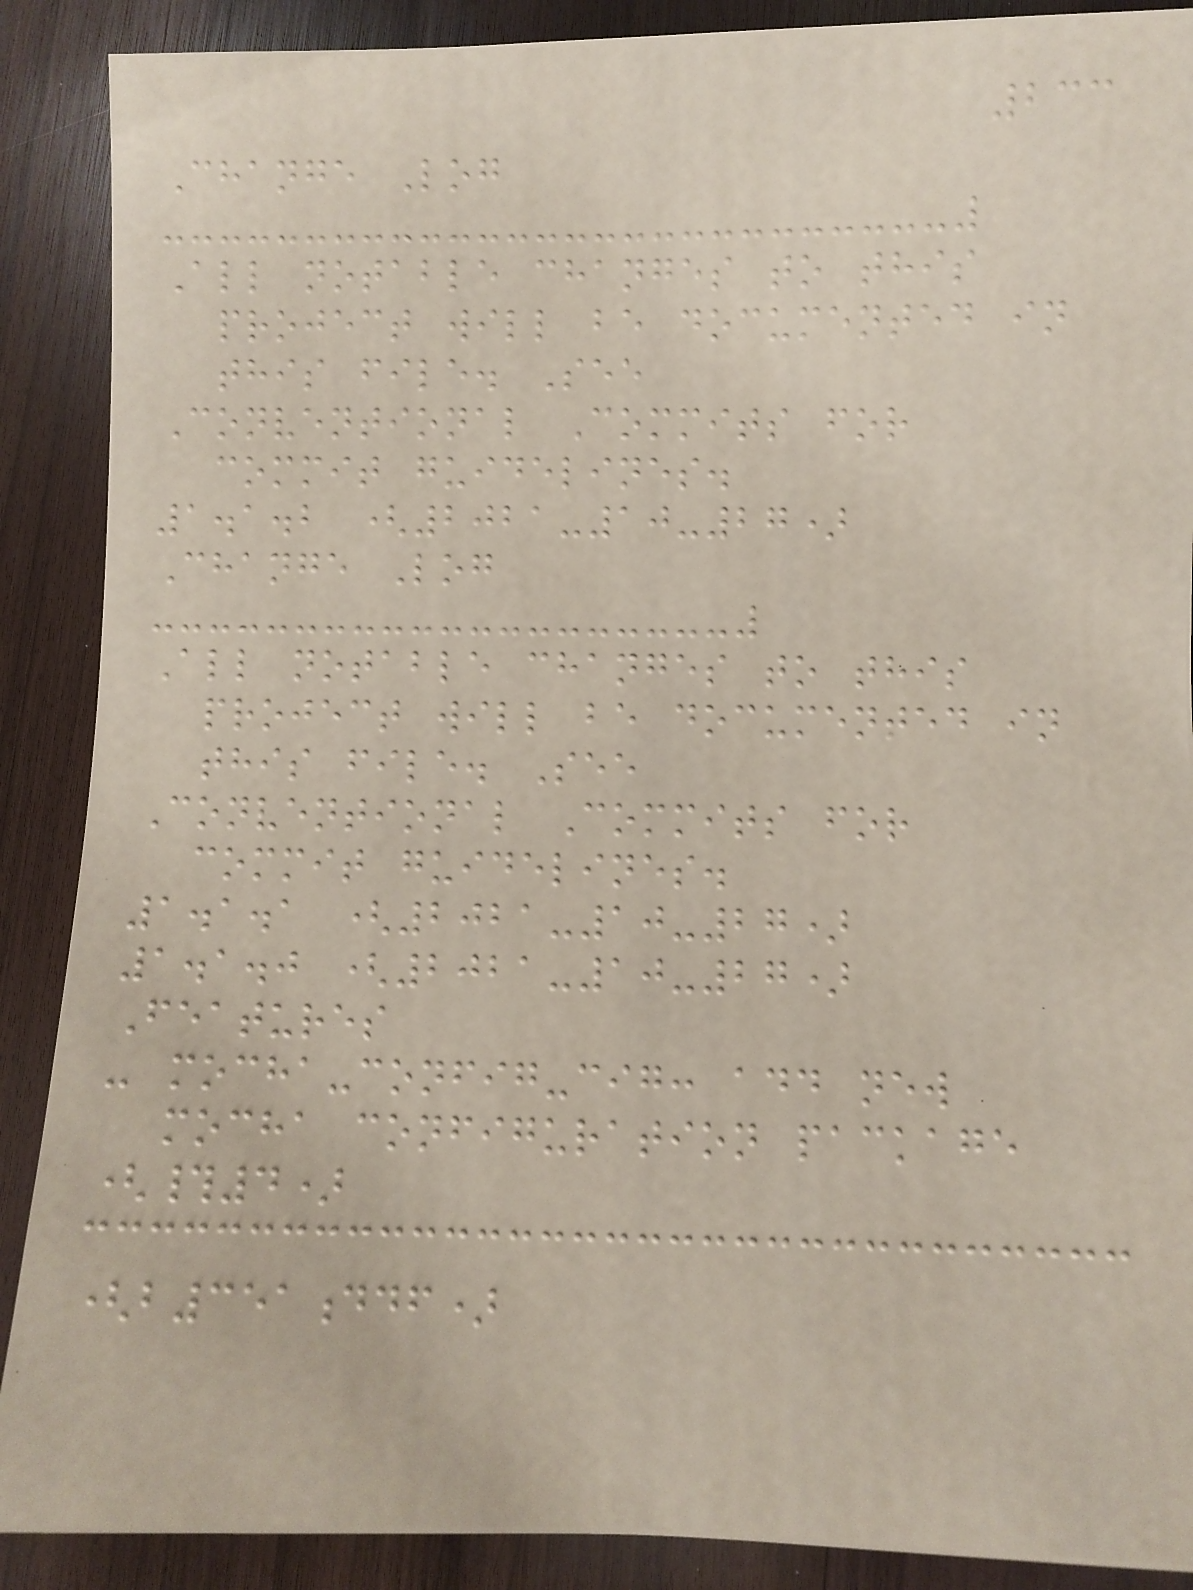233
Change Log
All notable changes to this
project will be documented in
this file. See
Conventional Commits for
commit guidelines.
1.1.2 (2021-10-27)
Change Log
All notable changes to this
project will be documented in
this file. See
Conventional Commits for
commit guidelines.
1.1.1 (2021-10-27)
1.1.0 (2021-10-27)
Features
- mocha-config-cig: add new
mocha configuration package
(#4)
(b351ddf)
